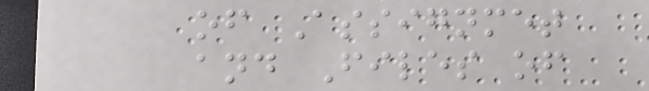of Assignmet
and Files of
